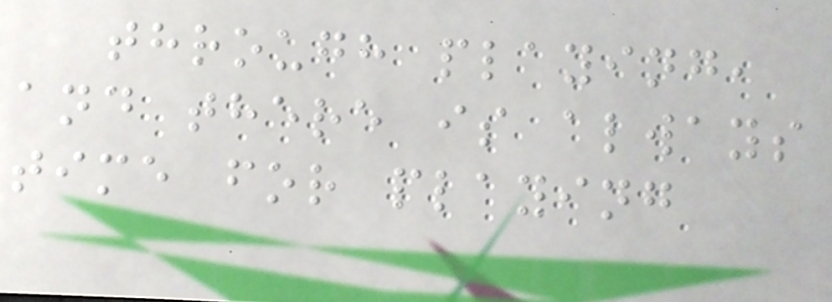through playing,
and there is always
time for playing
